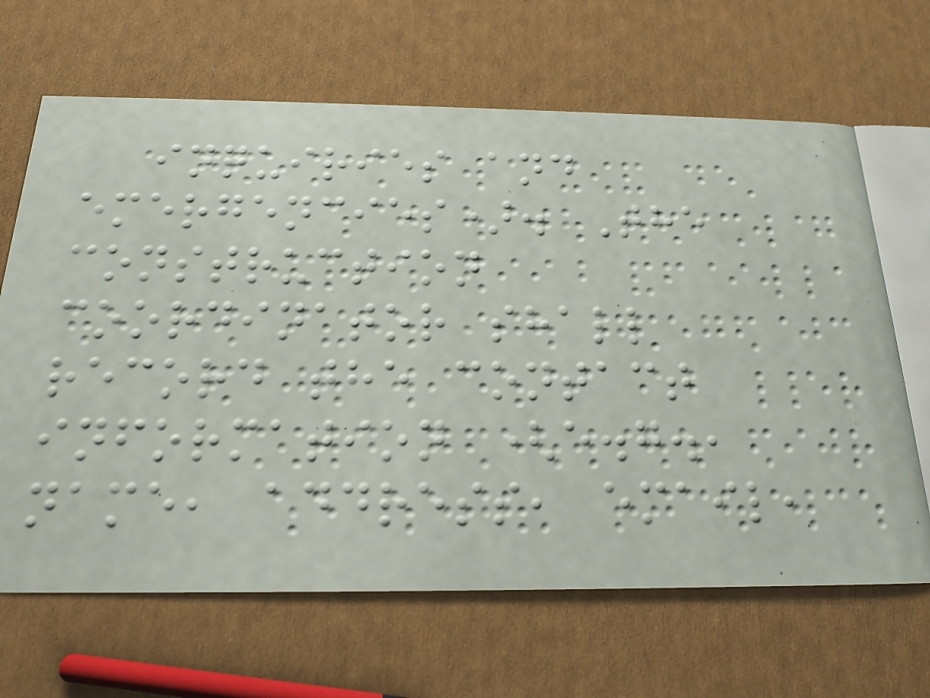inquiries and
emergencies). The
construction
coordinator shall
record the contact
information (e.g.,
name, address, email,
